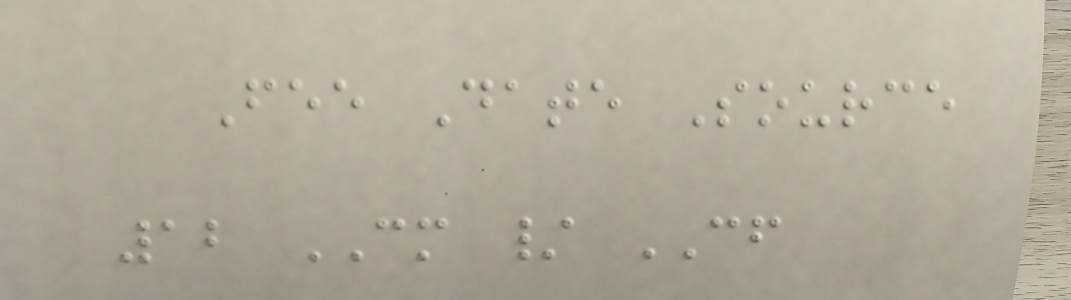Fee Date Source
12 CM / CF
